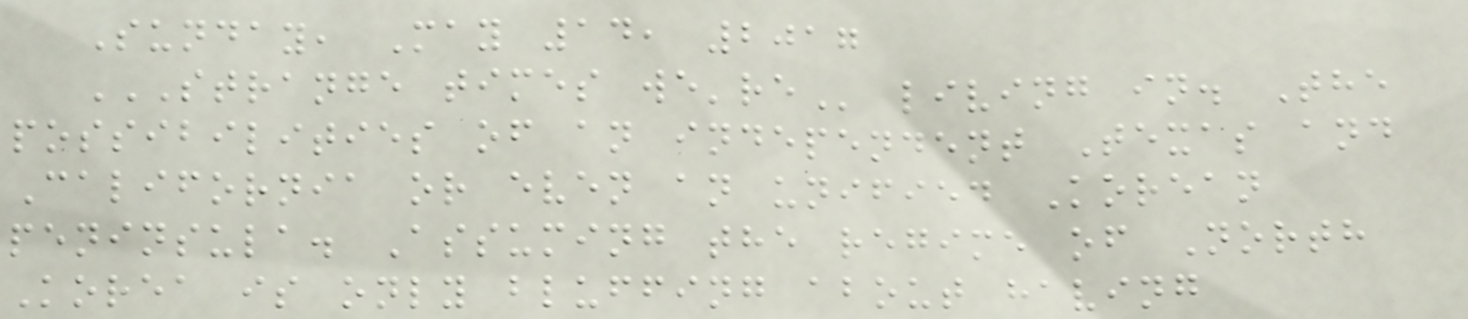Sunday, May 14, 2017
STRANGE TIMES WE'RE living in. The
possibilities of an independent Texas and
California or even an unified Korean
peninsula. Assuming the regime of North
Korea is only bluffing about having
